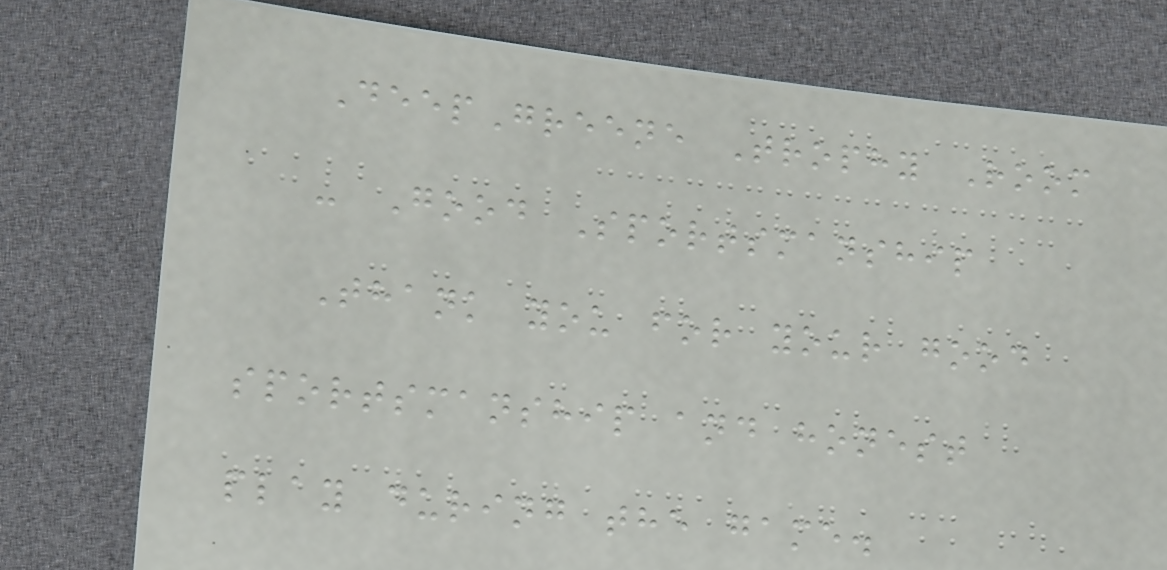DeepGreene Trophy Room
- Good Sportsmanship
Thank you for your good
sportsmanship and honest
play during the game.
